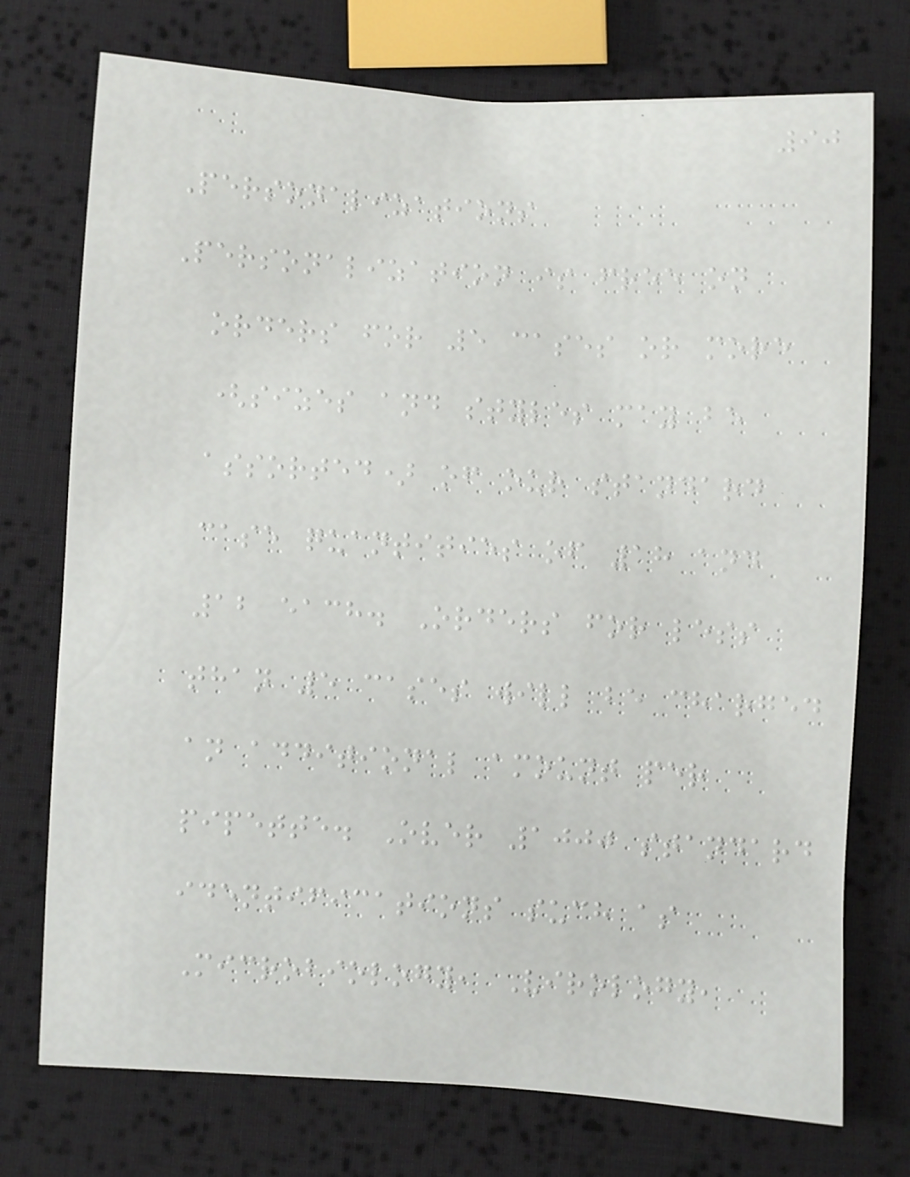90
Personalizations
Personalization is free on
orders for 5 cases or more
(sizes and styles may be
assorted) of our standard
case quantities of 18 and
12 each. Orders for less
than 5 cases will be charged
an additional amount per
pipette. Over 1000 standard
identifications such as
Microbiology, Virology,
